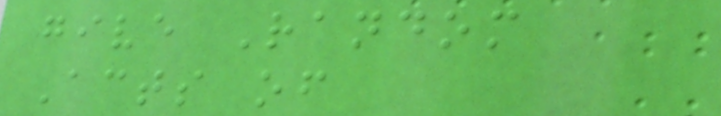give Random
Acts of
